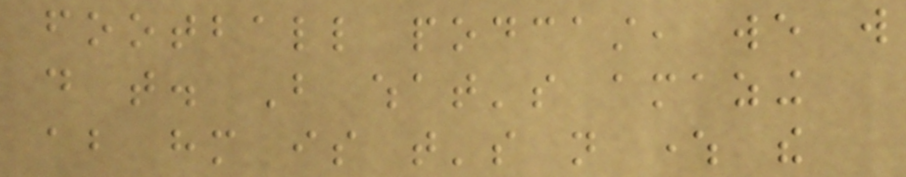football podcast, we will
do that. But what's amazing
about him is that's not where the
